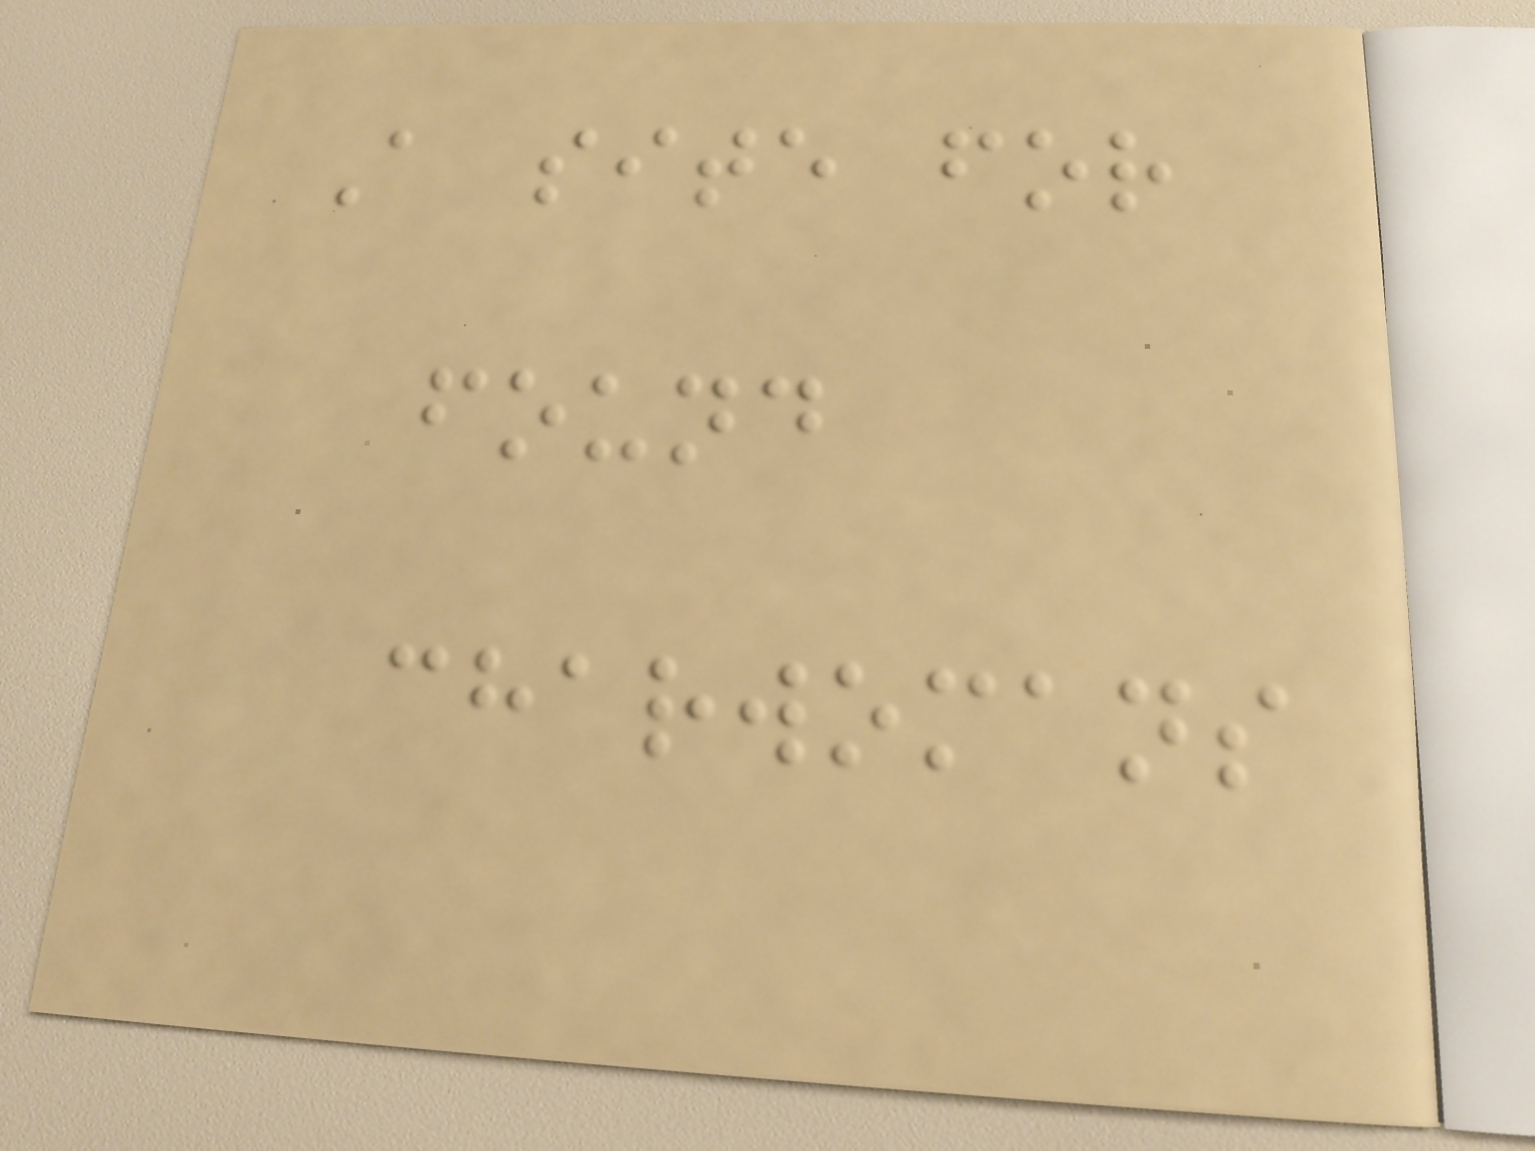A site for
found
charwomans
